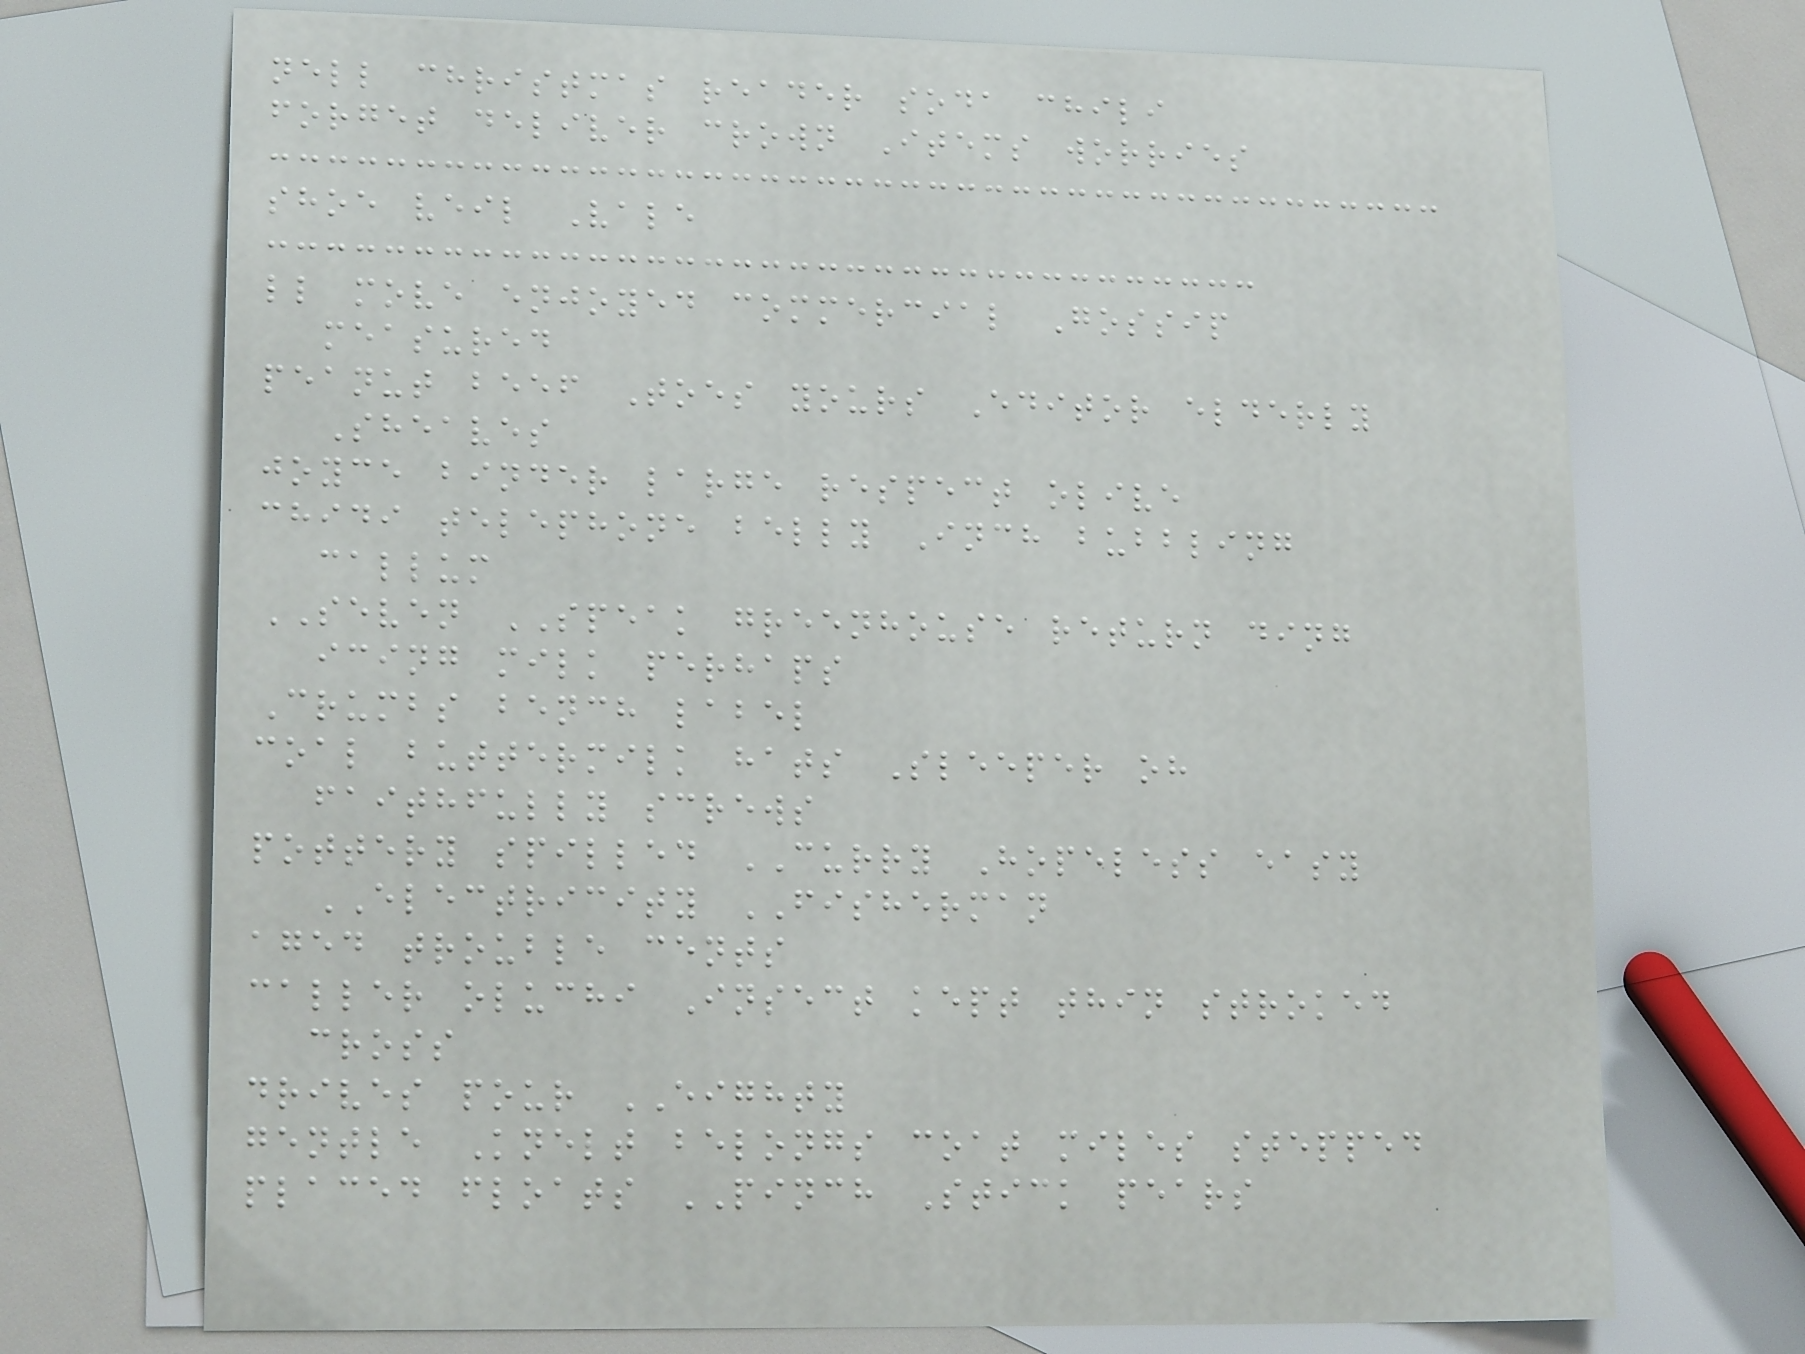nell christmas reader soda chili
forget deliver crown Items worries
shoe veil Vale
ll move enjoyed commercial Gossip
measured
peanut beef Toes yours Editor elderly
Sheaves
joyce binder large respect olive
chidi telephone belly Inch bubbling
callum
SEVEN SPEAK greenhouse return ding
icing milk perhaps
Crumbs bench label
coal buttermilk hats Sleeper oh
faithfully screws
pottery spilled CURRY Hopeless easy
ELECTRICITY FISHERMAN
aged trouble cents
caller oluchi Insect kept thin stroked
cross
drives pour EIGHTY
gentle Knelt belongs coat miles stepped
placed floats PINCH Stick pears
